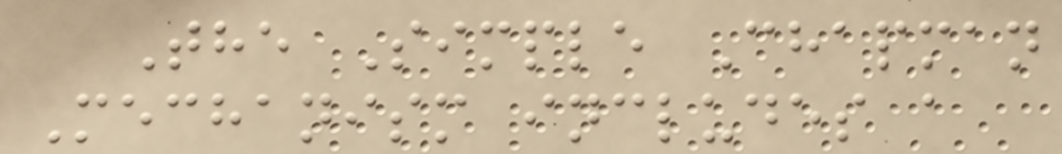The Simple Chapman
Mechanism includes a
